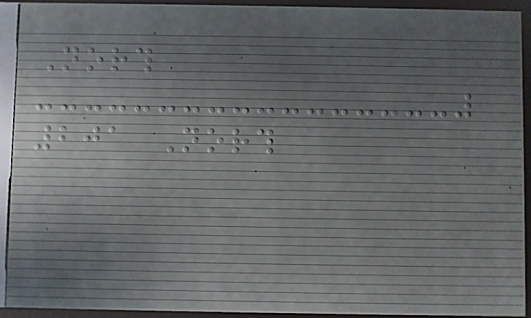North
201 North
